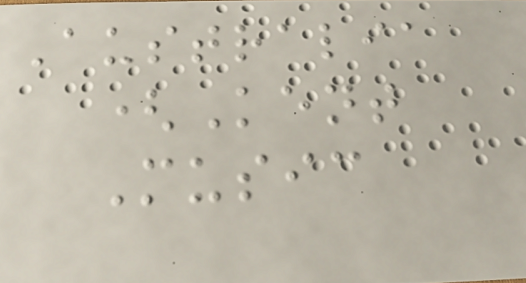Australia
(Kent
Music
